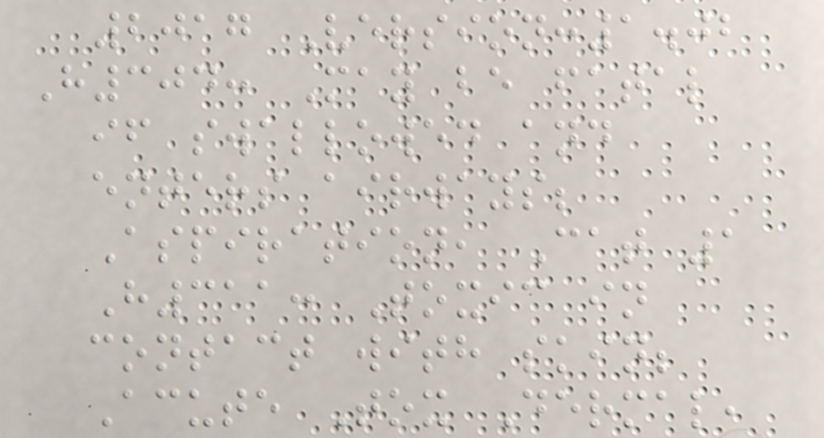2017 Version:1.02
H304: May be fatal
if swallowed and
enters airways;
Aspiration, Cat 1
H311: Toxic in
contact with skin;
Acute Tox Dermal,
